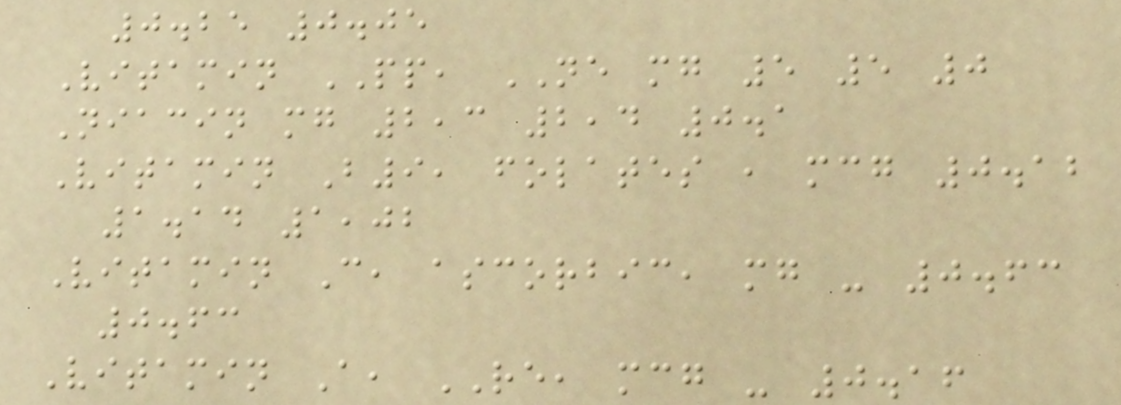0.25 0.05
Vitamin PP, NE mg 5 5 0
Niacin mg 2,3 2,4 0.1
Vitamin B9, folates , mcg 0.12
1.14 1,02
Vitamin C, ascorbic, mg - 0.63
0.63
Vitamin A, RE, mcg - 0.16
